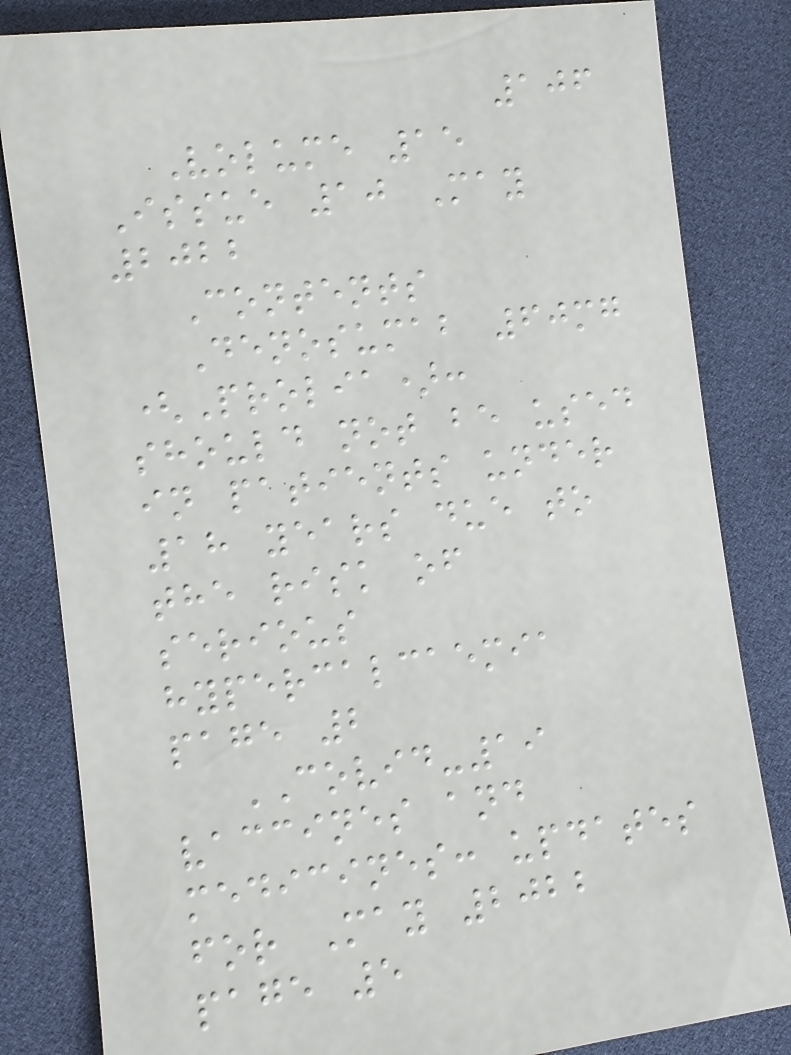106
Volume 15
Issue 10 May
2022
Contents
Denosumab 60mg
(Prolia):
should not be used
in patients under
18 years due to
the risk of
serious
hypercalcaemia
page 2
COVID-19
vaccines and
medicines: updates
for May 2022
page 5
